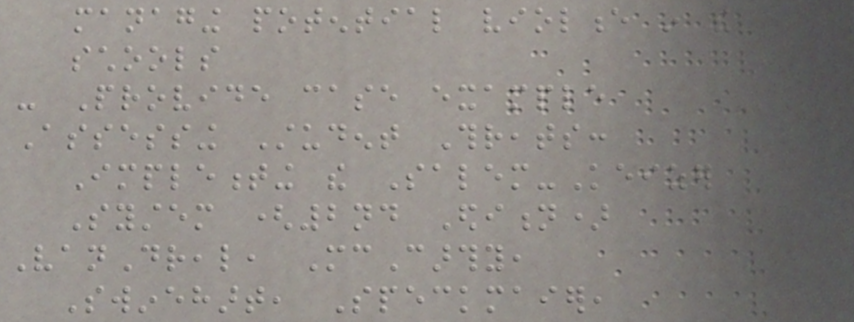managing potential violence in the
schools
- Provide case example
Assessing Student Threats:
Implementing the Salem-Keizer
System (2nd Edition)
VanDreal, McCarthy,
Swinehart, Speckmaier,
